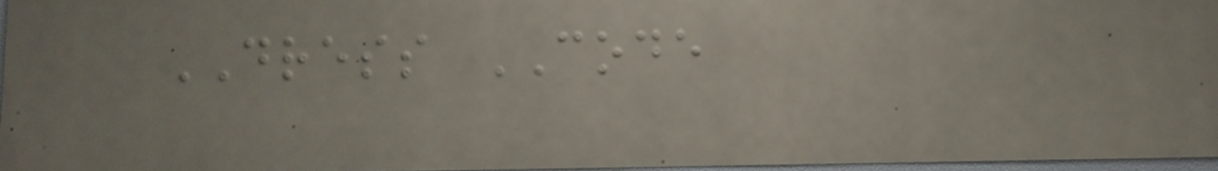DRESS CODE
